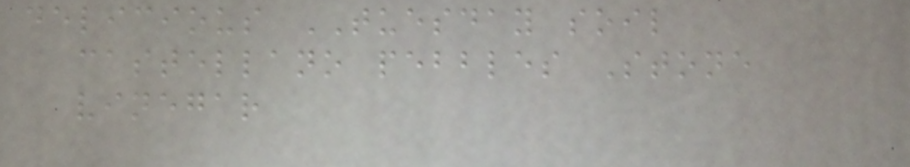delicious TUESDAY soil
castellano pebbles Stone
vinegar
